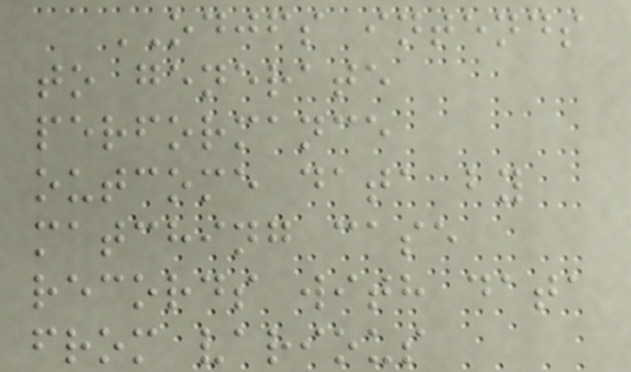ODJFS intends
to generate
performance
outcome data by
matching case
records with data
from various
